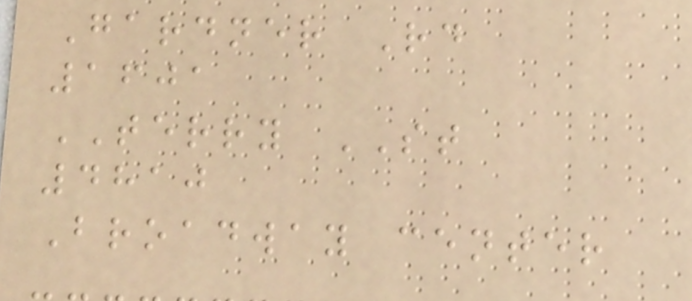Gardner Rd
1601
TERRY ST
4810
Broadway center
